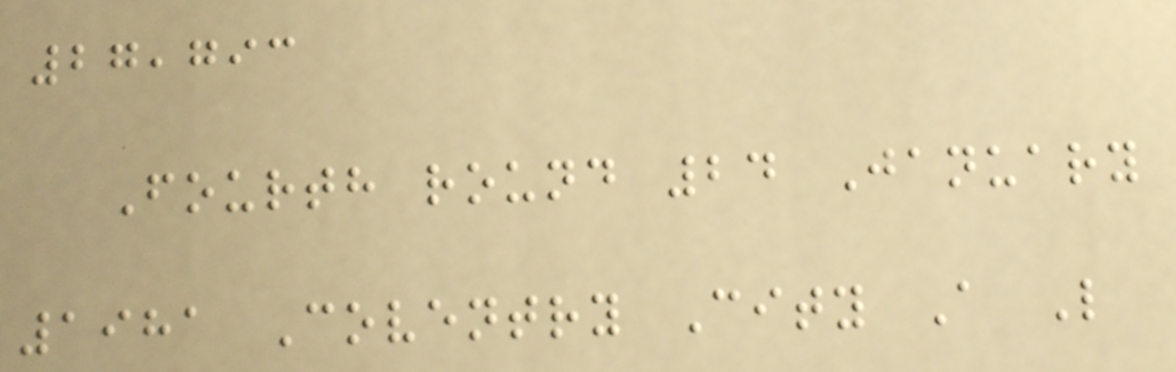27,793
Fourth round 24 January
1981 Coventry City A L
